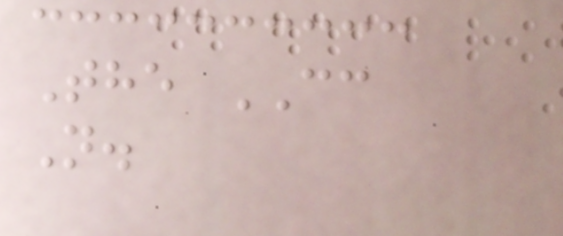The CC
N.
